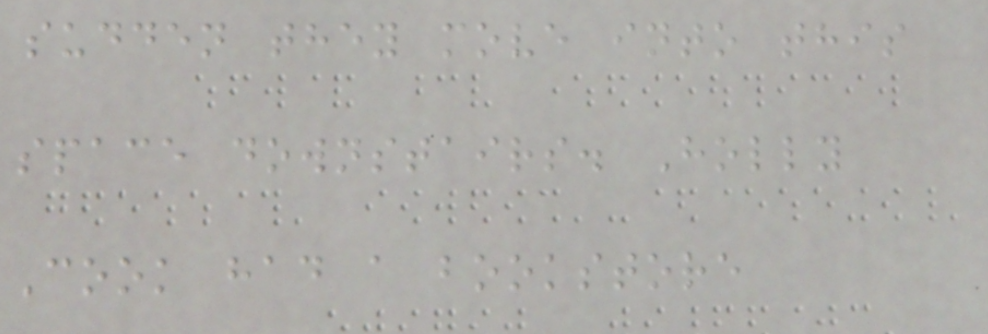sudden they move into this
space downstairs. Holly
Cook had a bookstore
